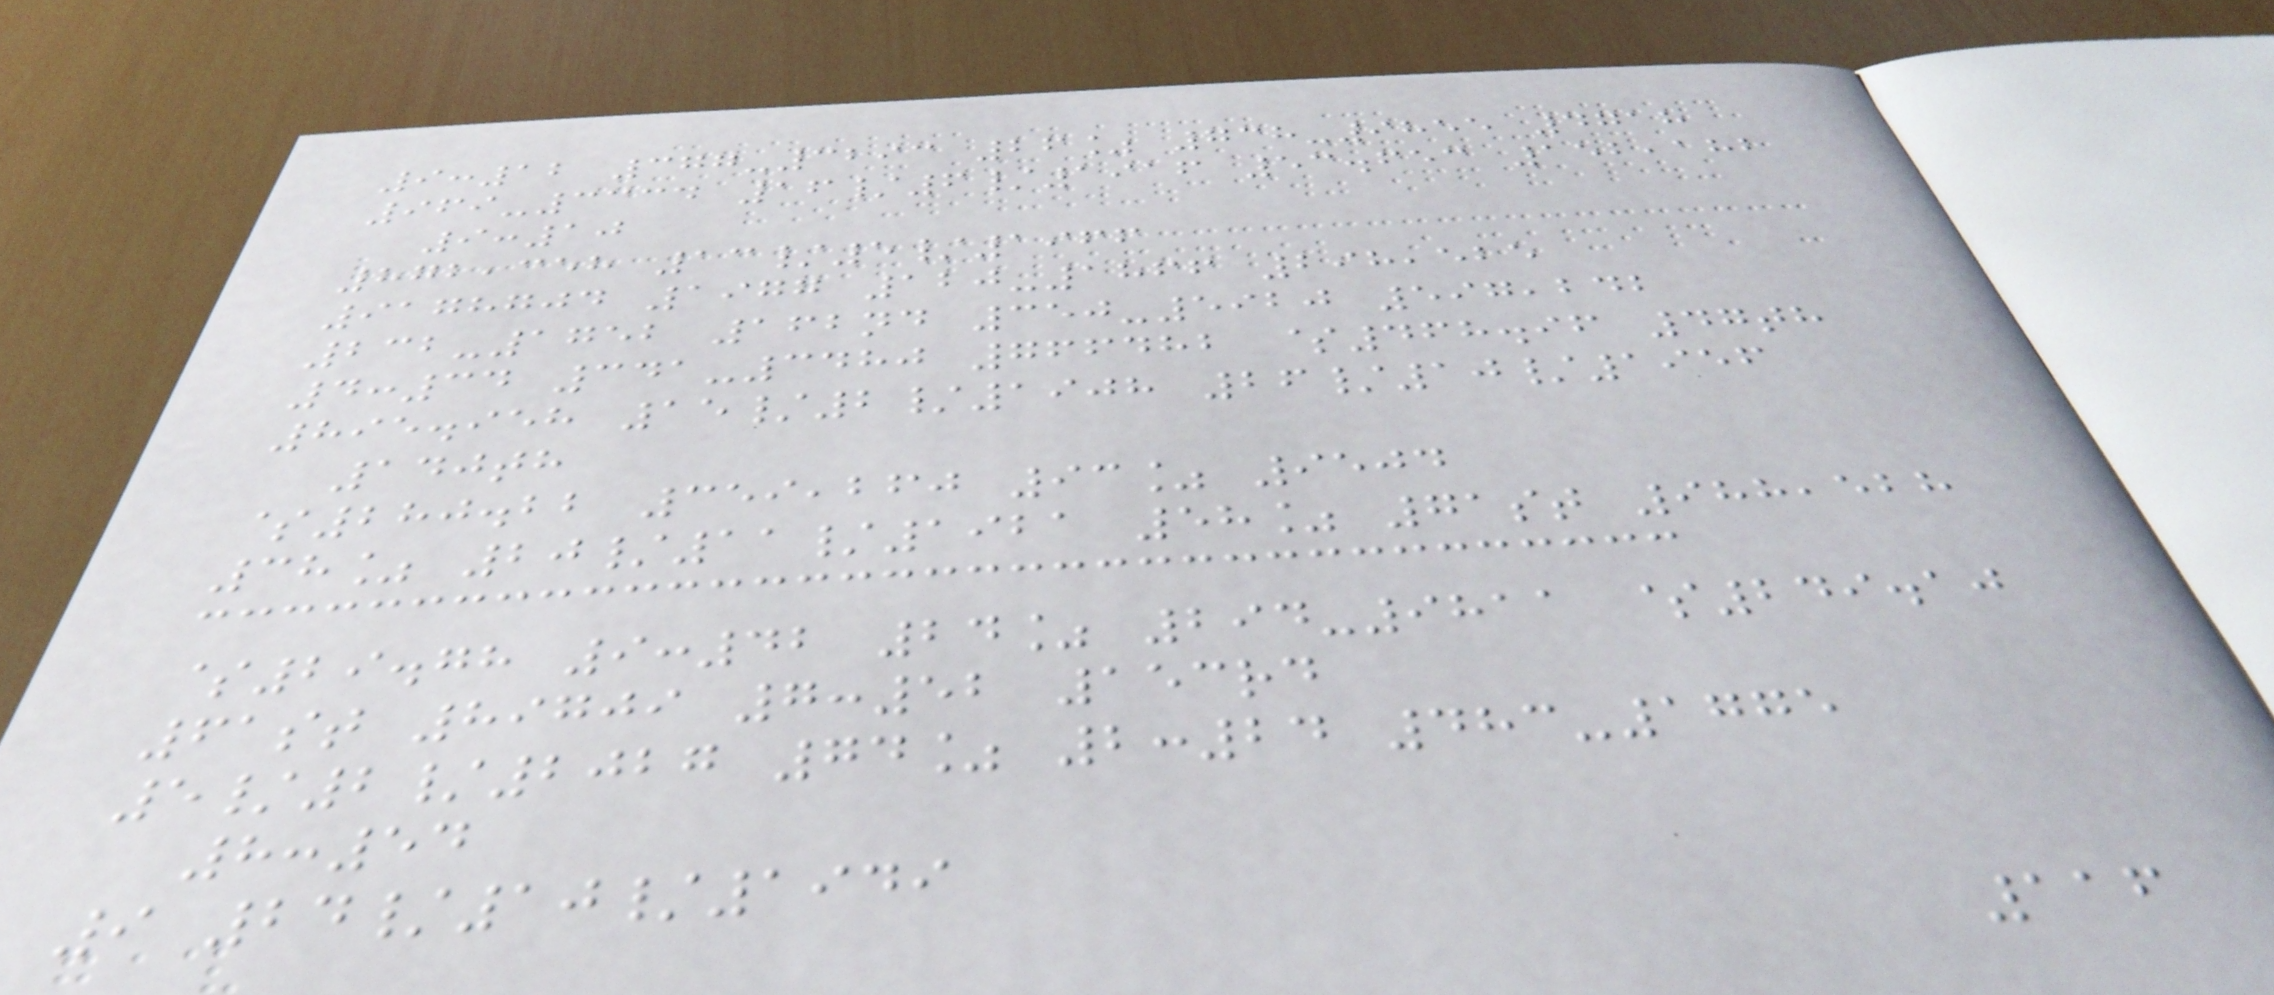9:12 377-3293 26% 738-9855 4718
969-3334 16/6/1916 53.653 152,182
9:10
872,358 13/5/1966
9178704 1977 120-1866 298,525
232-1752 162nd 350-5920 597,242
4:34 341-3480 766482 $468.96 47th
895.958 15/2/1908 26/10/1956
140th
$280.22 359,260 93% 9504
38% 20/11/1921 58% 71st 988,528
$29.78 9:42 24% 294-9811 $249.10
61st 89709 7:52 153rd
5/2/2027 74% 2:24 483-1775
8:54
9 24/10/1949
116
